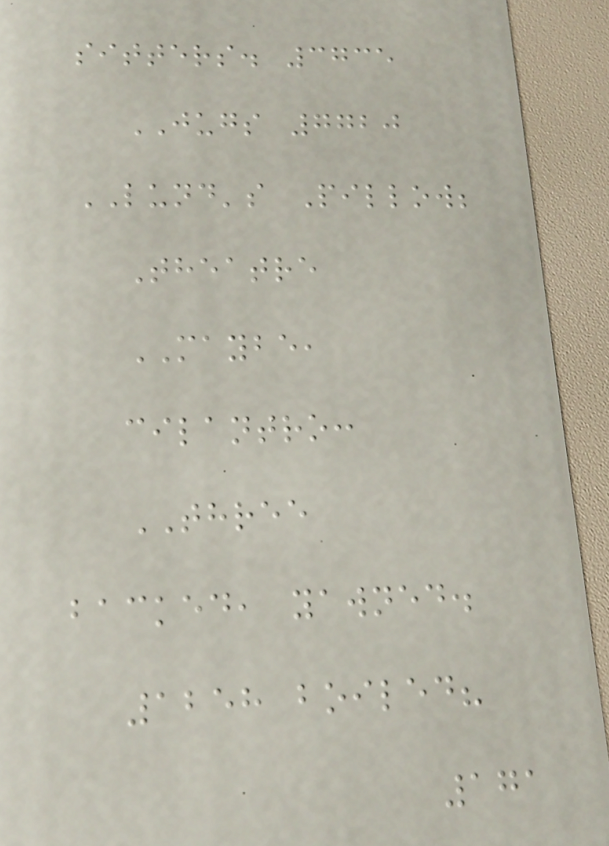sitters. 3735
JUGS 7720
LUND's Pillow;
Theatre
MAYBE,
cilantro:
THREE
backed, yawned.
1258 boiled?
171
